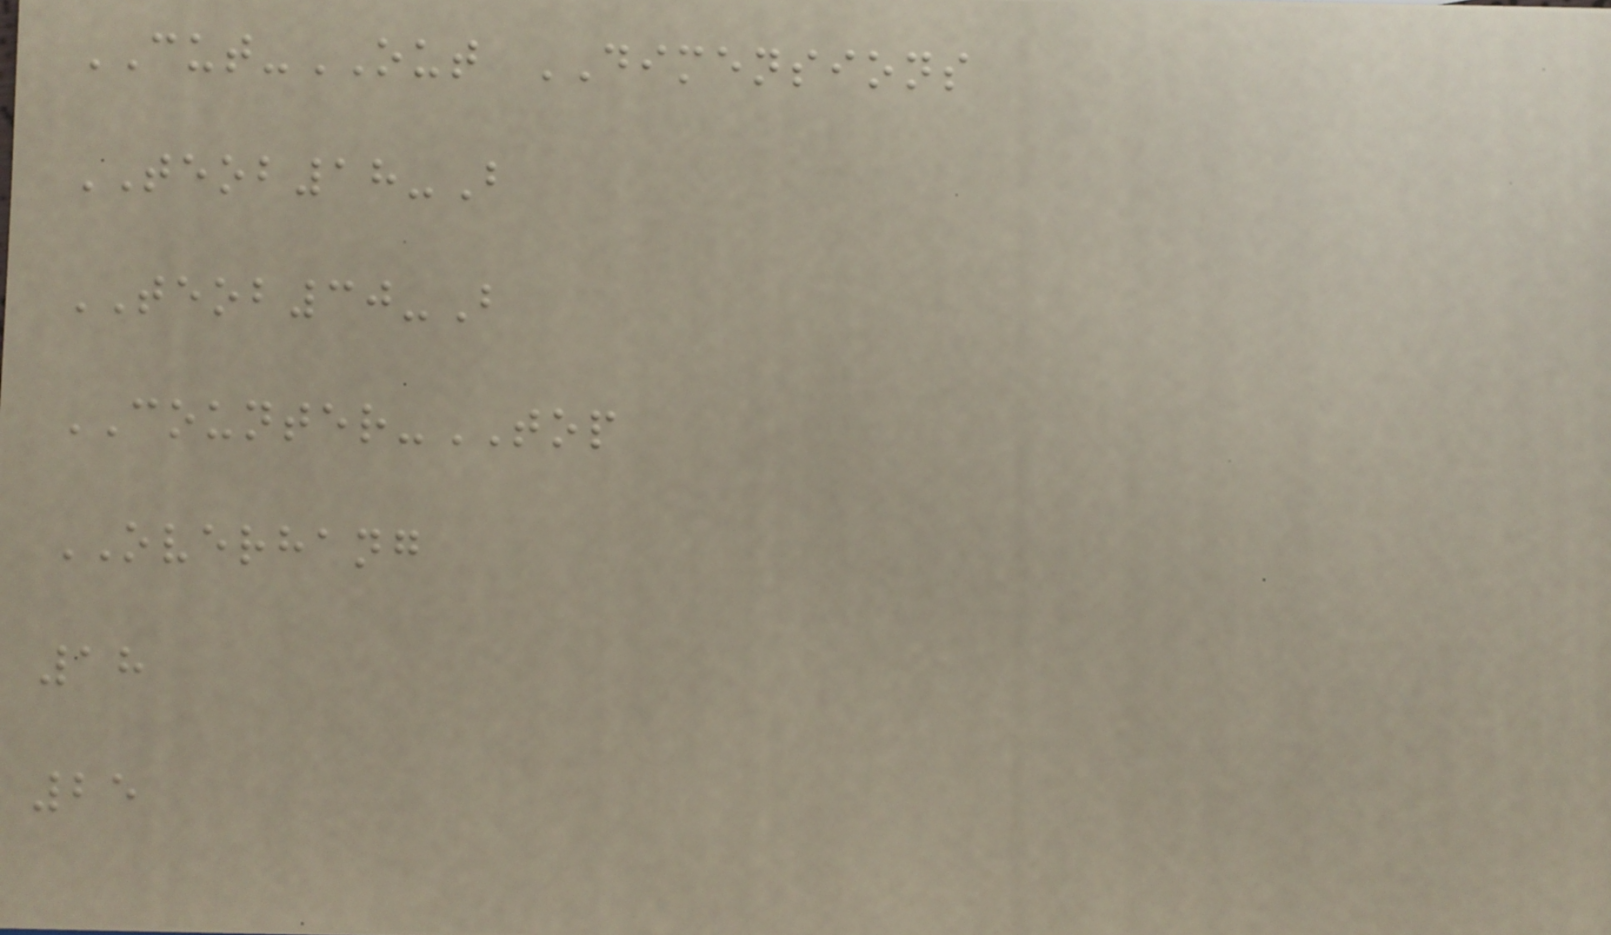CUT-OUT DIMENSIONS
TEOB18-B
TEOB30-B
COUNTER-TOP
OVERHANG
18
25
